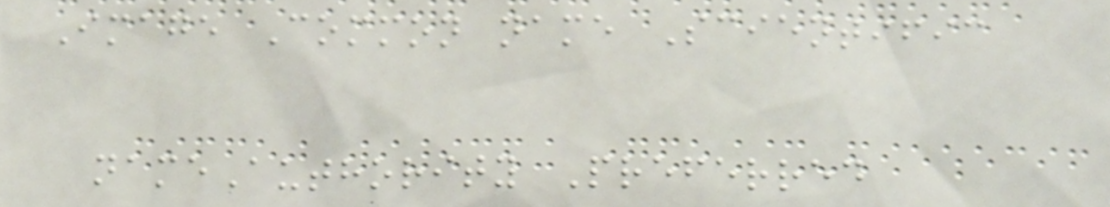Image Common name Scientific
nameAuthority Preferred
